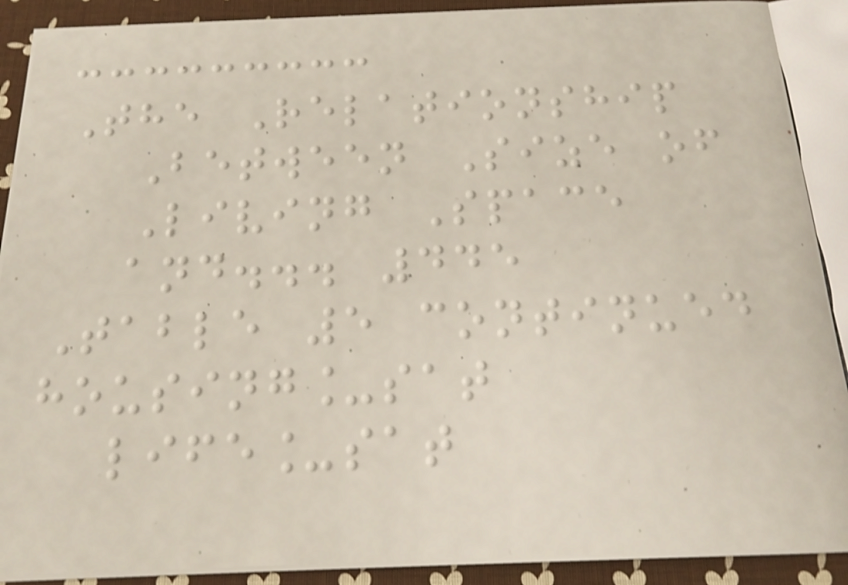The Relationship
Between Size of
Living Space
and... 445
Table 5 continued
housing_sat
life_sat
